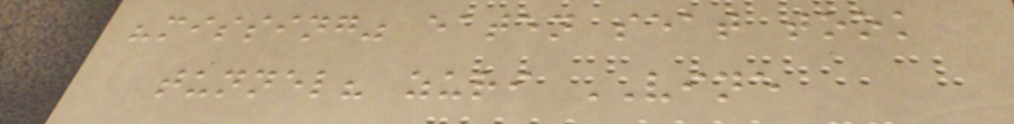"missing" eaten seat took
tunnel? zuri VINE
